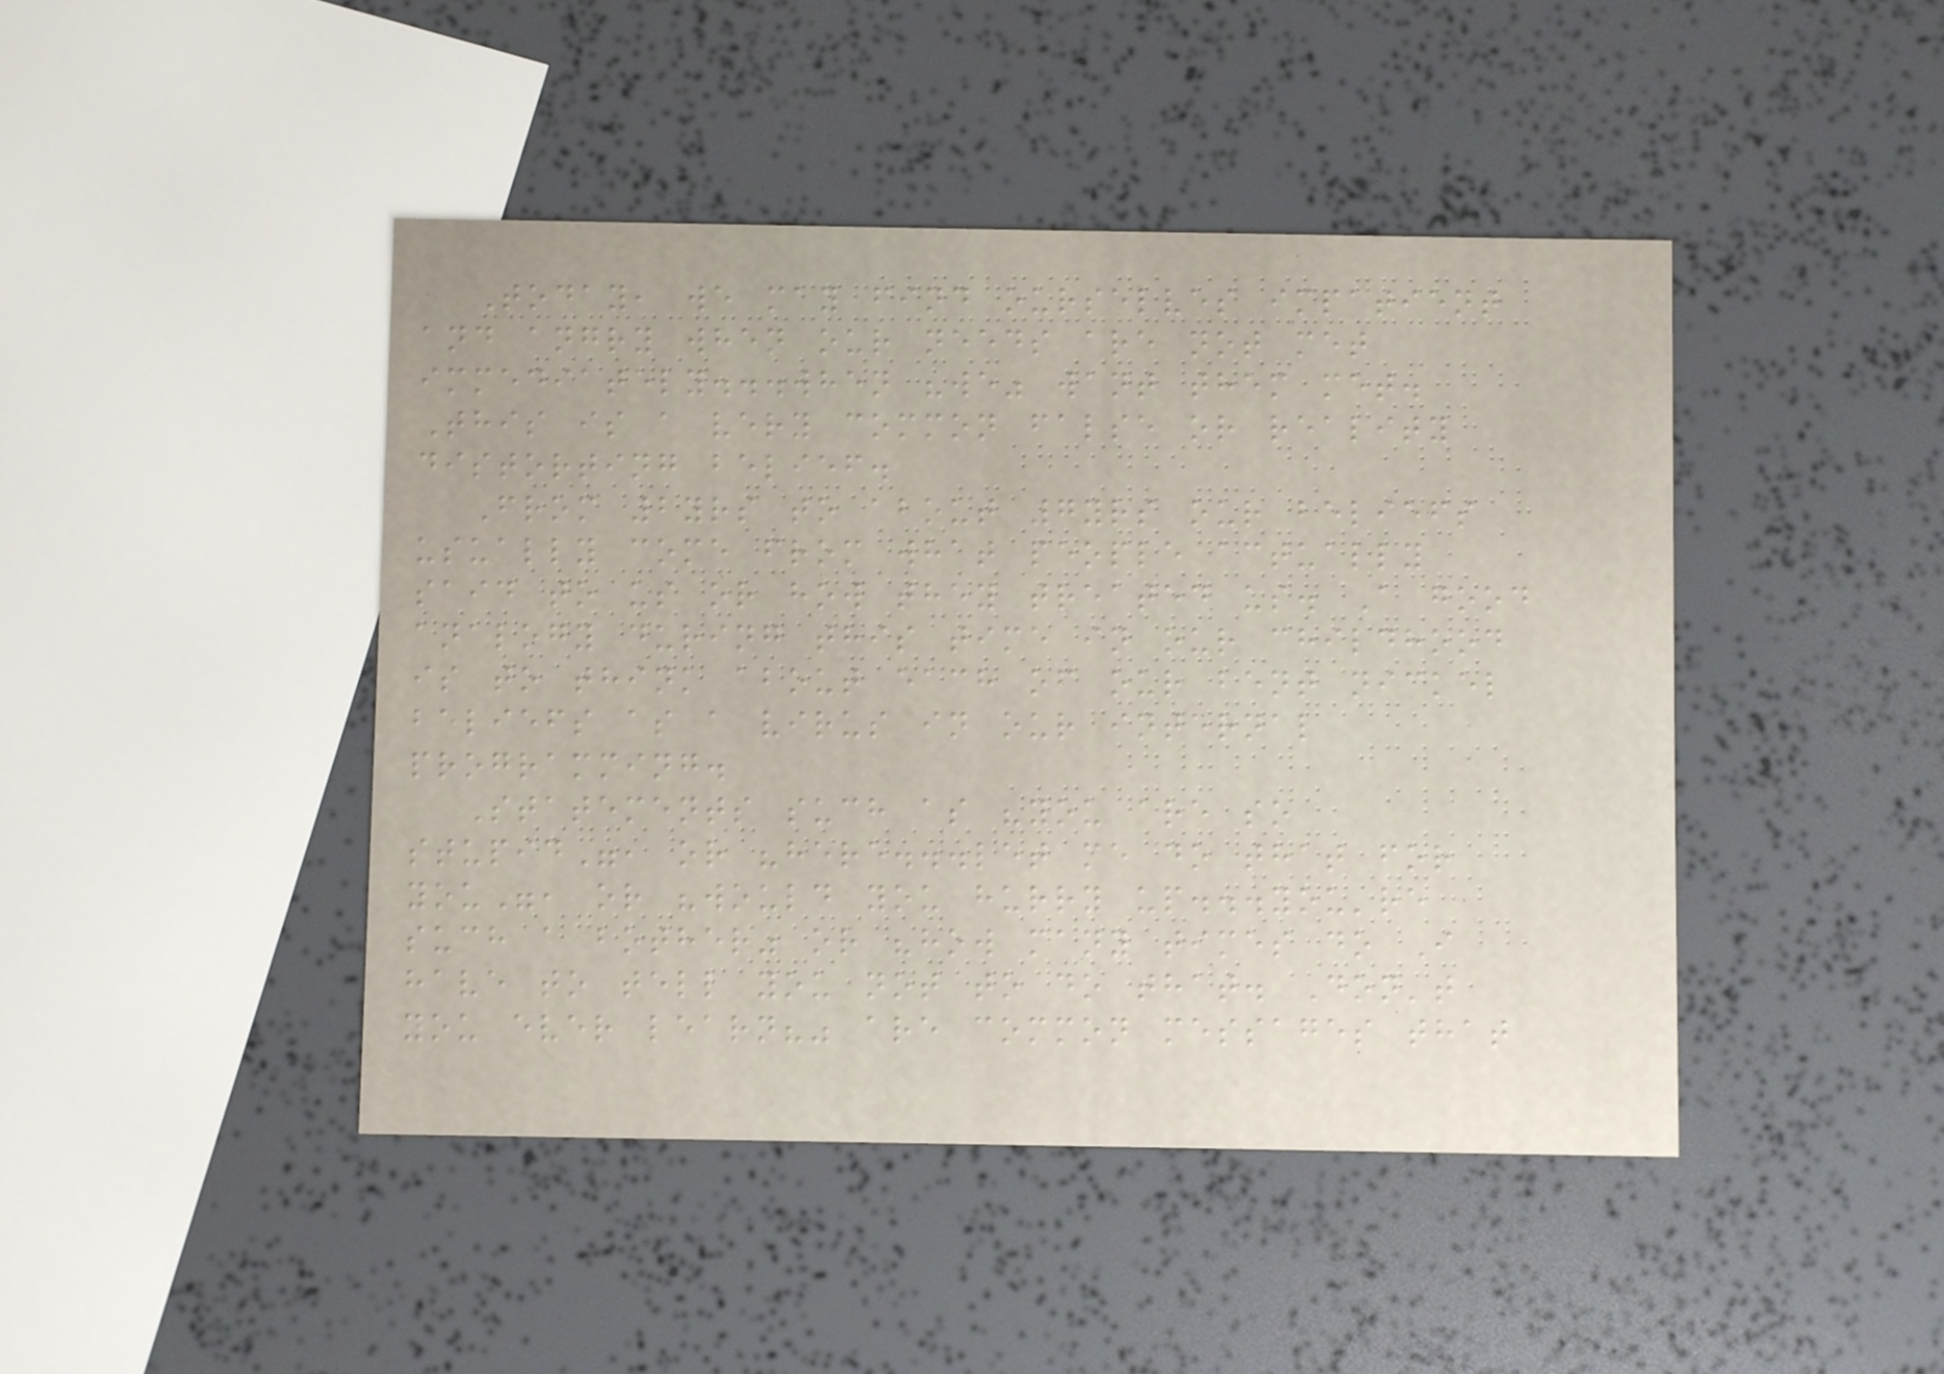Today, we may find ourselves impatient
and angry when our needs are not met
immediately...when "we" want them met.
This is a very common false or reality
distorting belief.
From 2yrs to about 7yrs our beliefs
usually come from what people actually
said to us or how they treated us. A good
analogy during this time in our childhood
is to think about each of our bent nickel
beliefs as a virus in our internal
programming.
Statements such as "you are so
stupid", or "here...let me do that for
you", or "would you hurry up...you're
such a bother" or "how many times do I
have to tell you not to do that. Don't
you ever learn?" are common messages that
